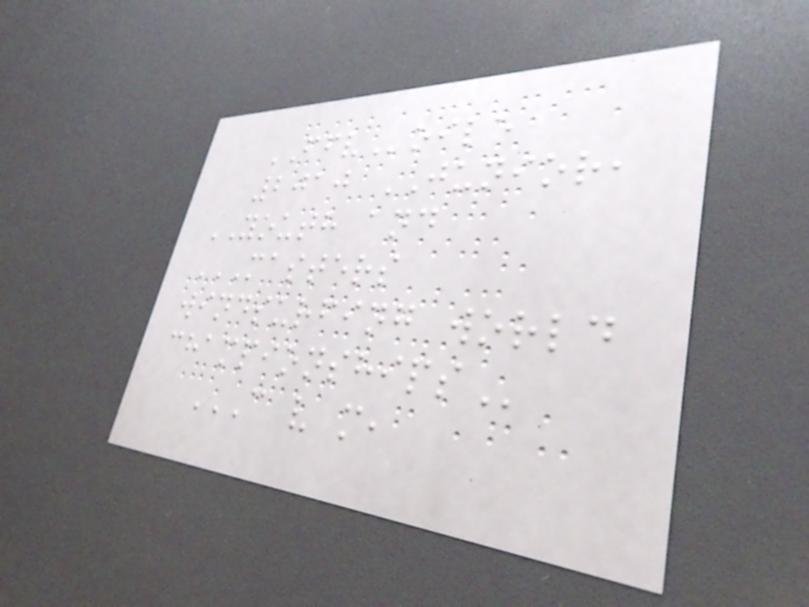FFVoile
2010 JUNIOR,
YOUTH and
MASTERS
WINDSURFING WORLD
CHAMPIONSHIPS
C V M,
